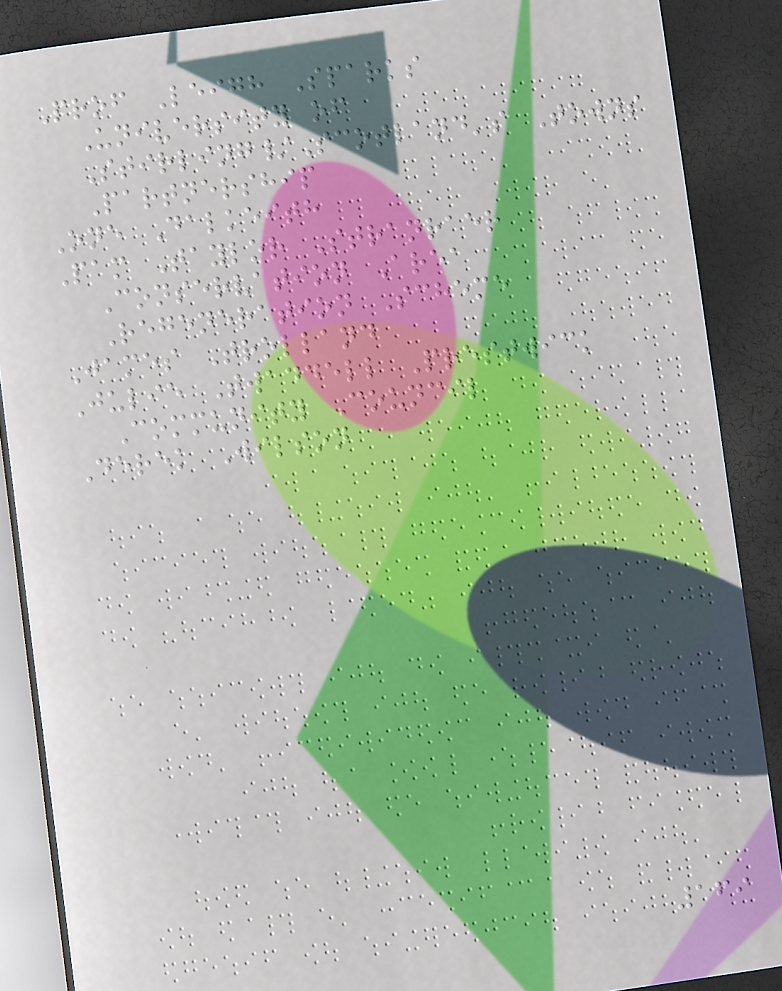Prof Leigh Sparks
University of
Stirling/Scotland's Towns
Partnership
One Dalkeith
Pam Taylor Stranraer
Conservation Area
Regeneration Scheme
James Trolland
Julie Twaddell Prestwick
Community Council
Derek Wilson
169
